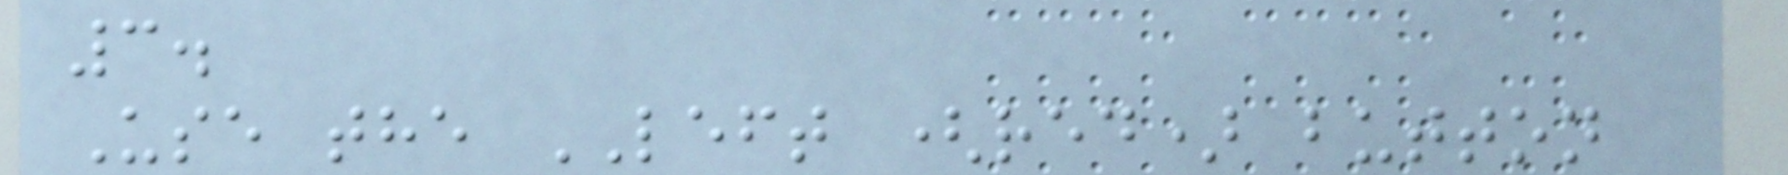3.
Use the LEFT (red) button
